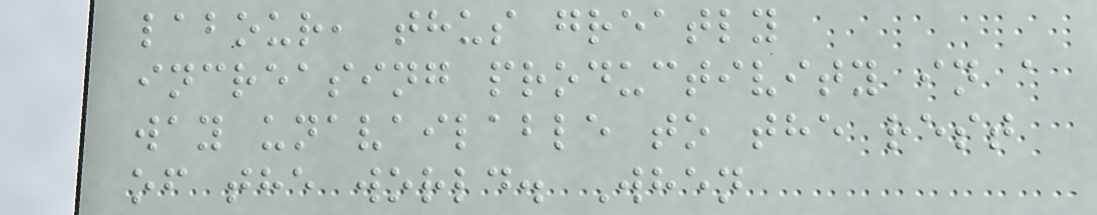labour, thus greatly
increasing productivity in a
way unavailable to the rest
of the world. When
